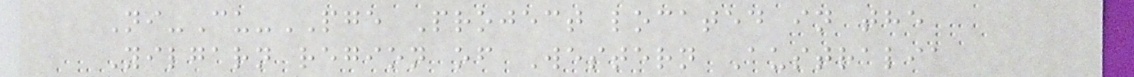Ni-Cu-PGE Project located in the
Yilgarn region of Western Australia
